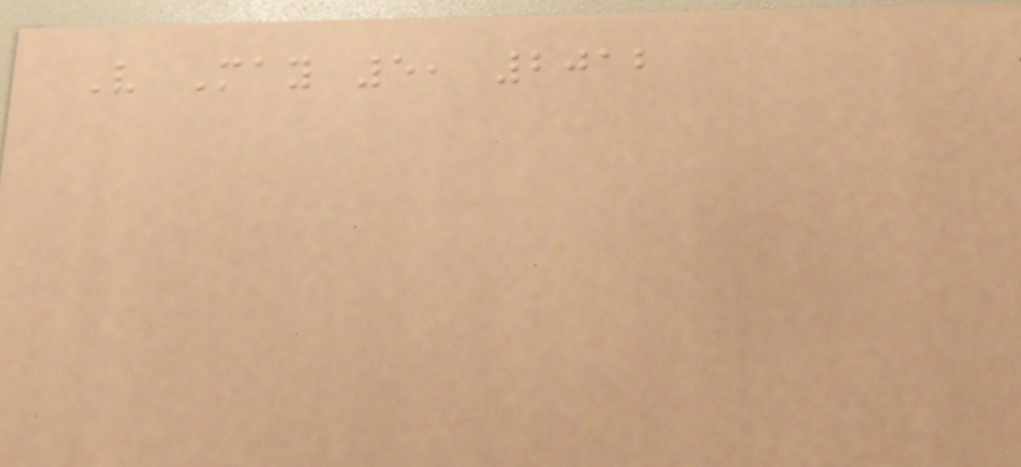V May 5, 2012
